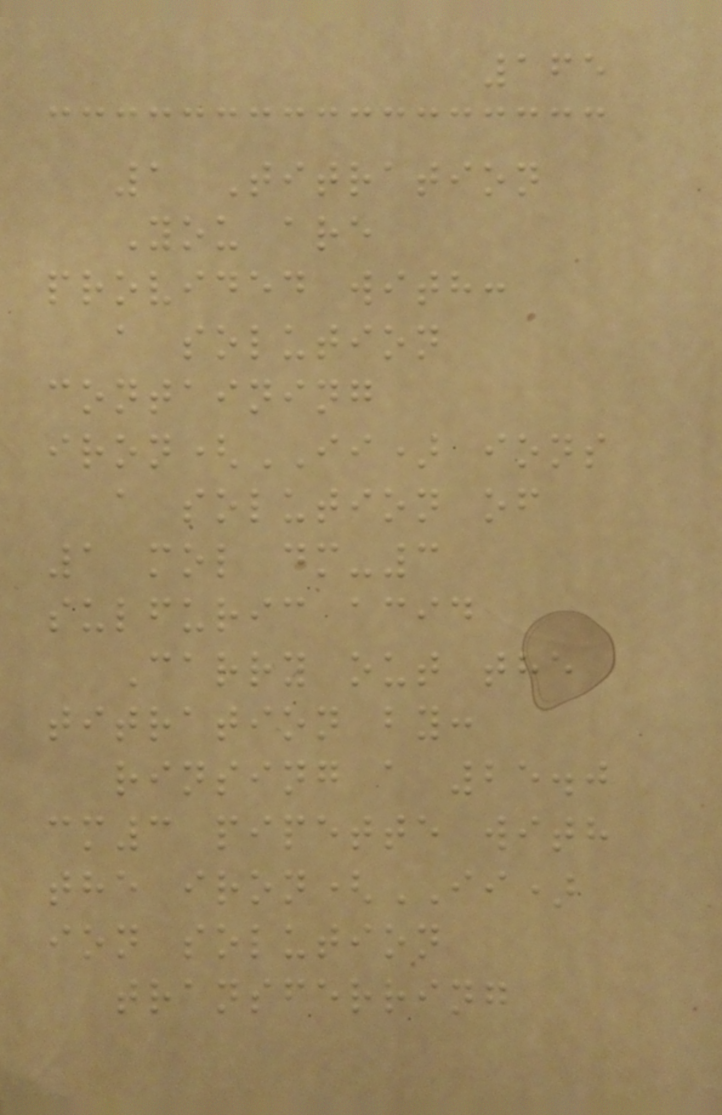165
1 Titration
You are
provided with:
a solution
containing
iron(II) ions
a solution of
1 mol dm-3
sulfuric acid
Carry out the
titration by:
rinsing a 25.0
cm3 pipette with
the iron(II)
ion solution
transferring
